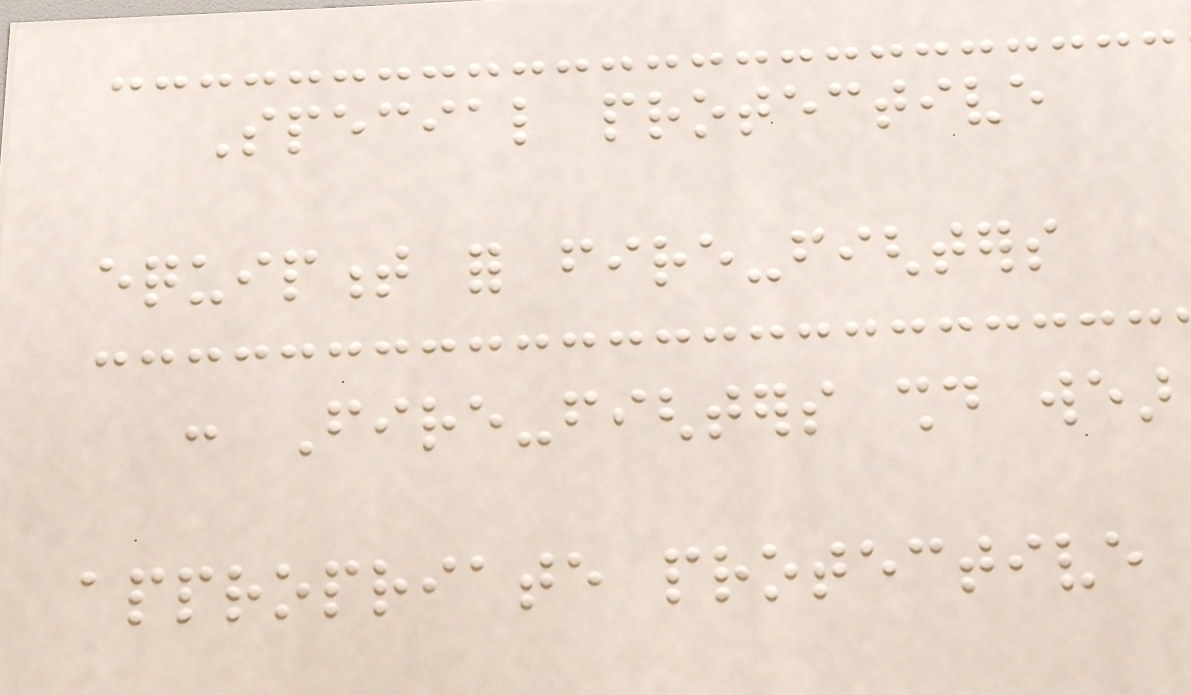Special protective
equipment for fire-fighters
: Fire-fighters should wear
appropriate protective
